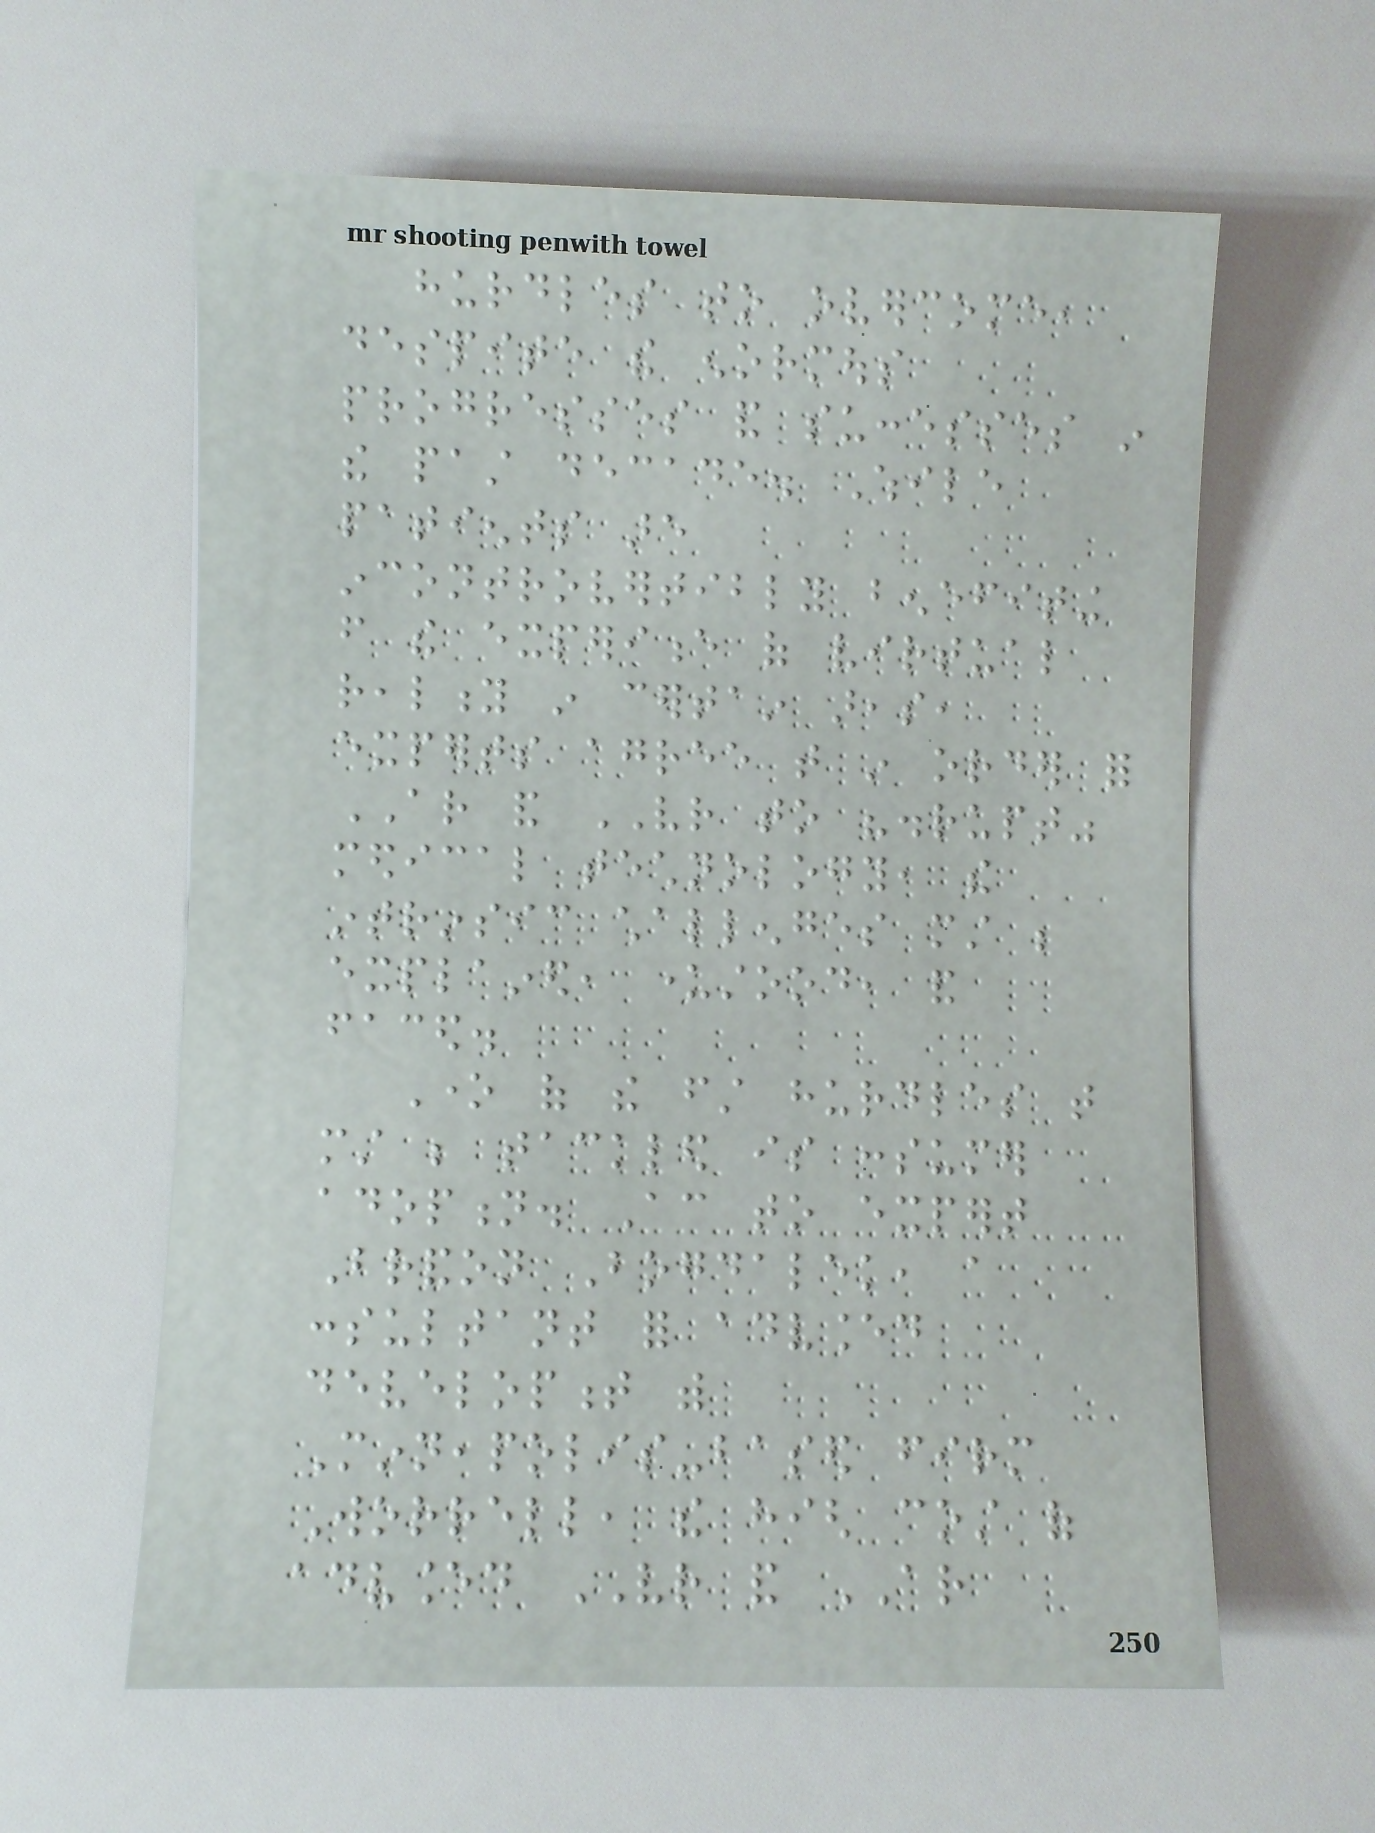hurdles to overcome,
despite the enormous
progresses and successes in
the past decade. While
patients are
incontrovertibly benefiting
from the experience of virtual
reality in certain areas,
experts agree that in order for
AR and VR to "disrupt"
medical technology, the
intrinsic challenges must be
explained, understood, and
faced.
One of the first hurdles that
must be tackled is consumer
adoption. According to expert
Brandon Bogdalek, a
consultant for advanced
development with
Minneapolis-based firm
Worrell, the high cost of
advanced VR and AR
